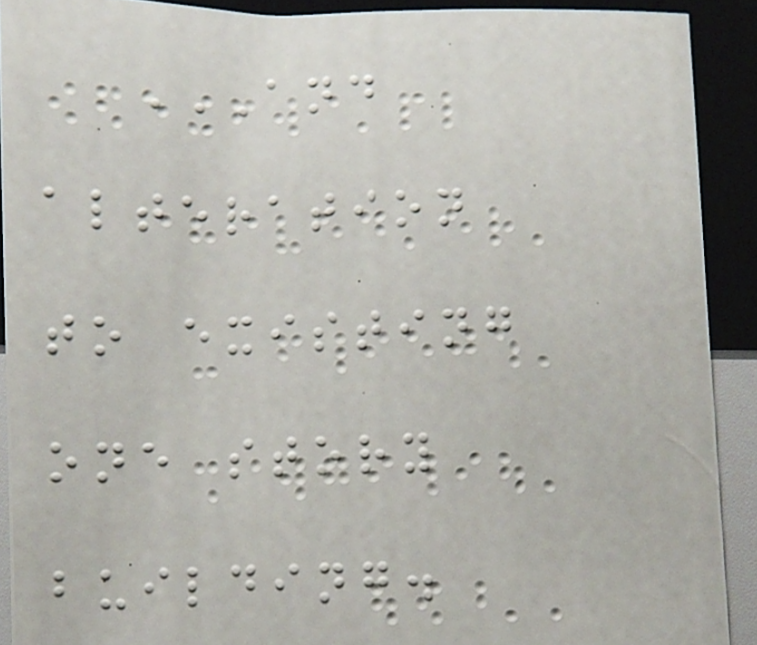AND
ALTERATION
TO EXISTING
ONE STORY
BUILDING.
